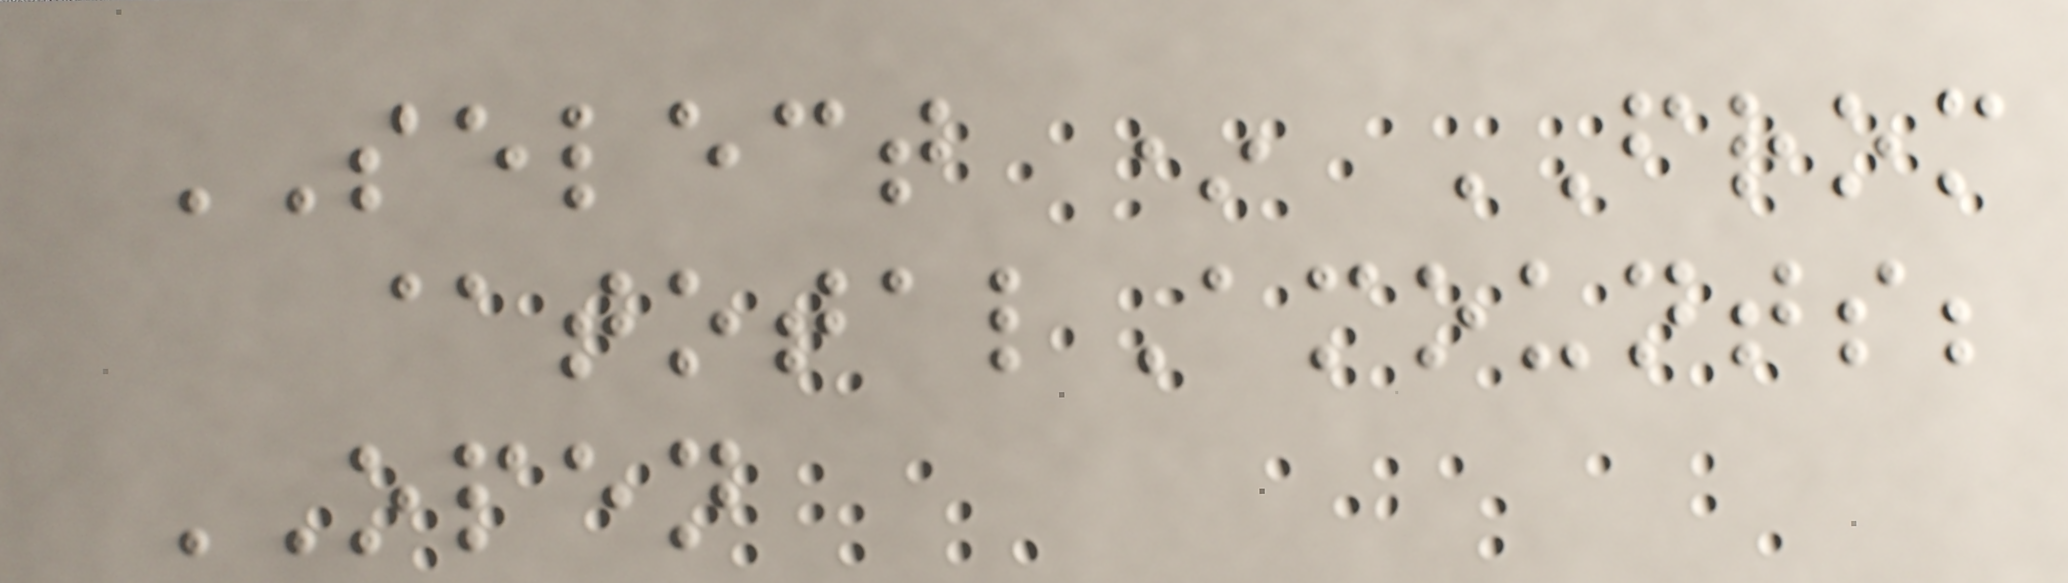SELECT * FROM
@totalAmounts;
OPEN
